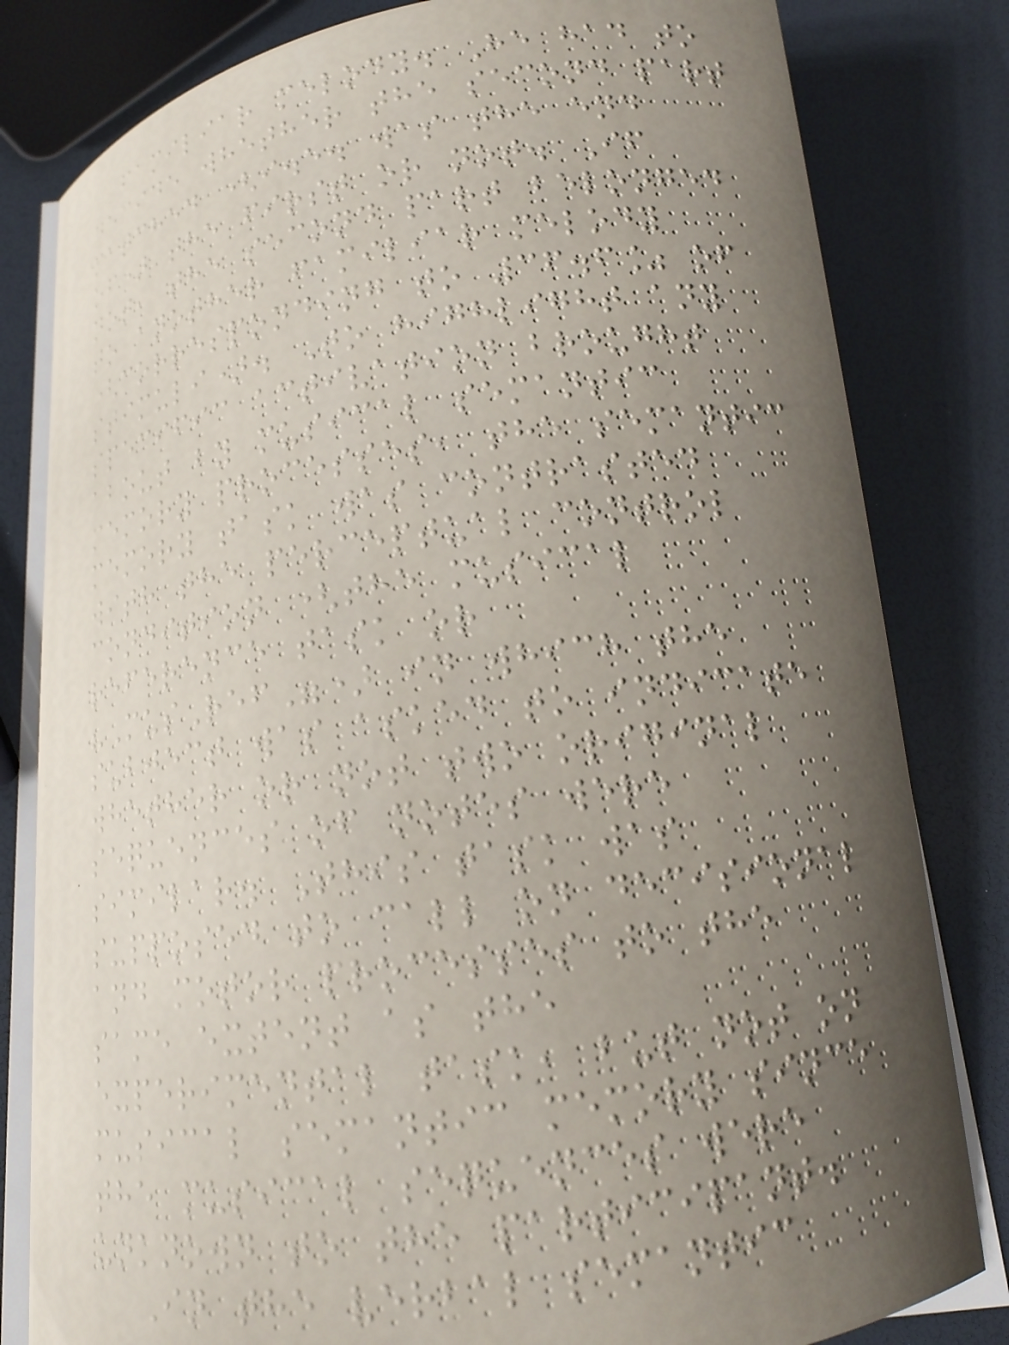familiar melody. He had to
decide whether the second part
matched (i.e. was the end
of) the first or not. If
not, the second part belonged
to another familiar melody
(corresponding to 36.6% of
stimuli). To highlight any
specific activation brought
about by musical semantic
memory processes, the semantic
memory task was contrasted
with the perceptual control
condition (the musical
reference task or
"MusRef") in which the
subject was asked to indicate
whether or not two original
sequences of notes were
similar. This task was
supposed to call on decisional
and motor processes to the
same extent as the
experimental task, but not on
musical semantic memory since
the musical sequences were
unknown to the participant.
In the verbal semantic
